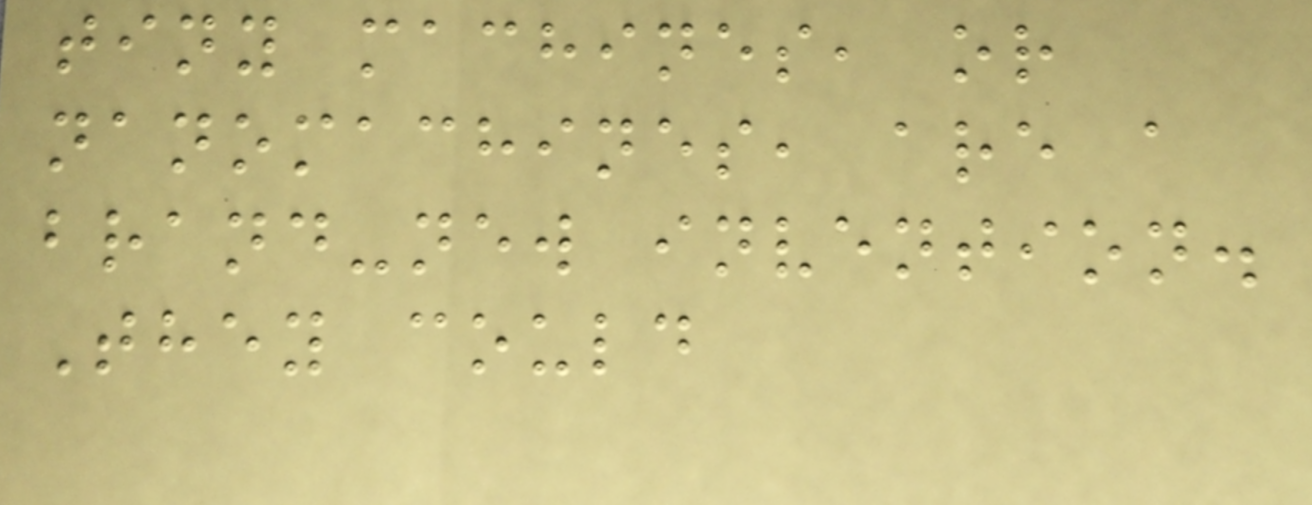tiny machines, or
nanomachines, are a
brand-new invention.
They could
